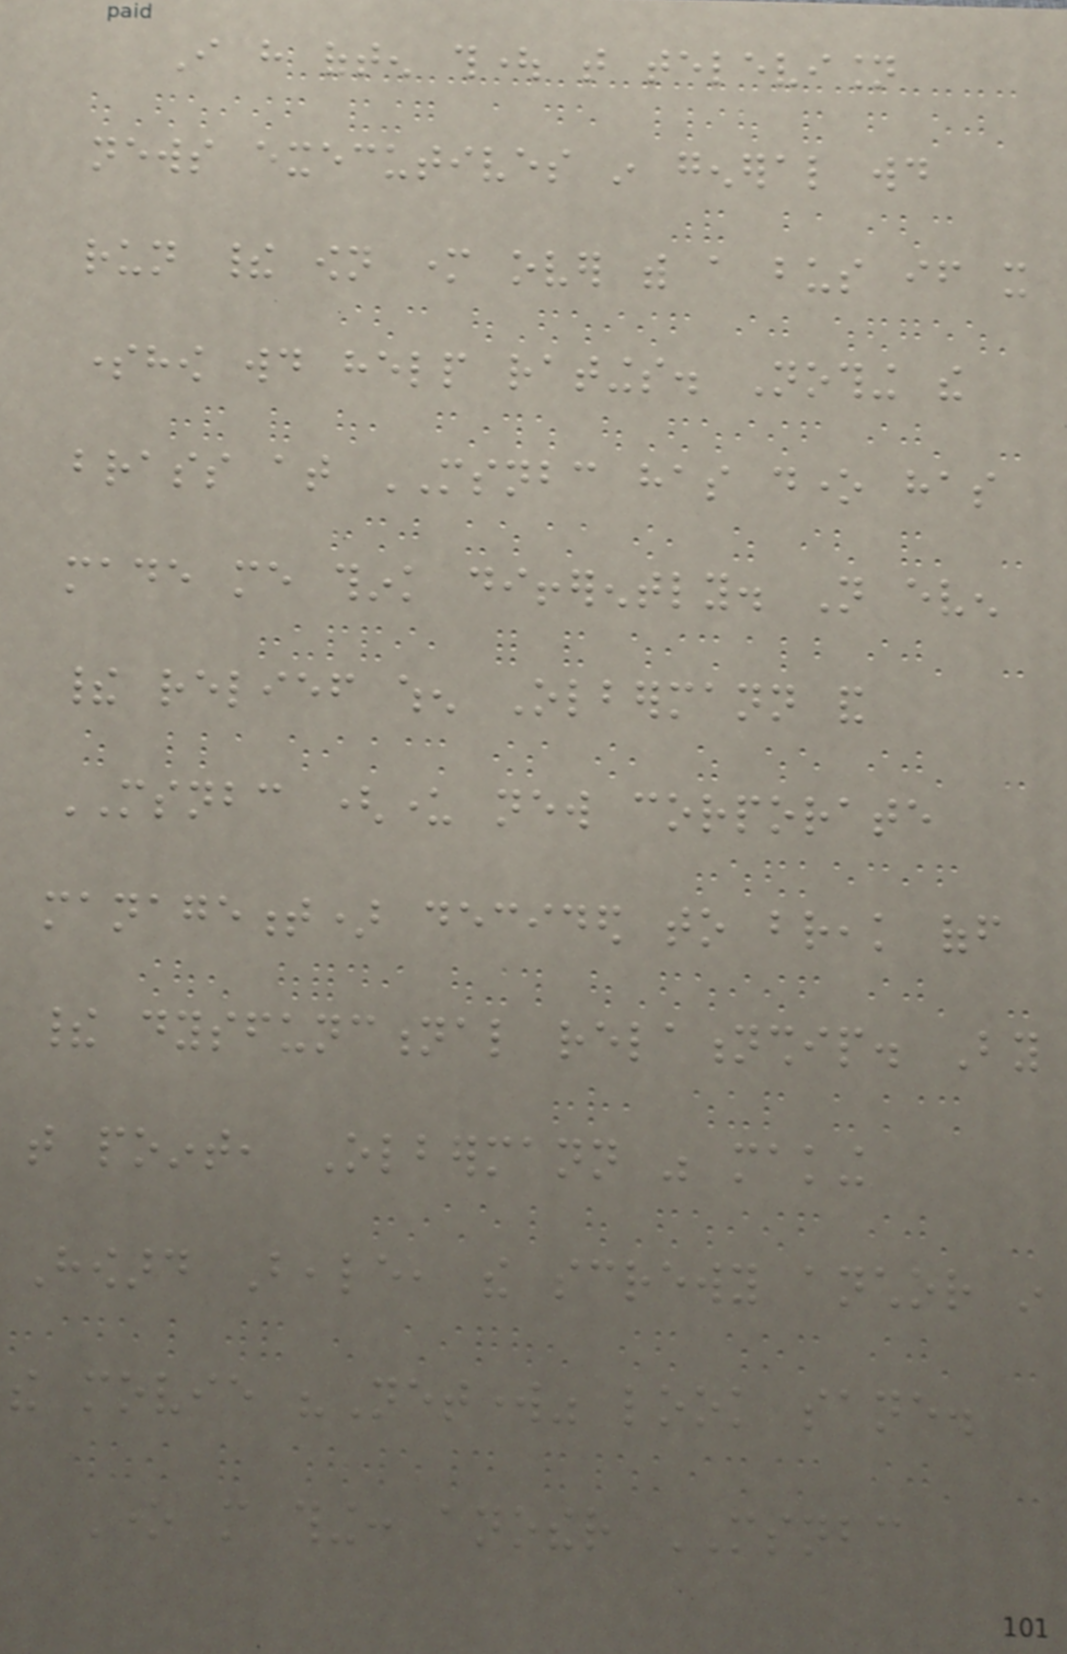I have often thought that television
news executives in general would
run their own mother over with a bus if it
somehow would help ratings. Nothing the
brass at MSNBC has done has
made me think differently. Not even
their relief when Olbermann and
MSNBC (under new corporate
management) decided to break off
their dysfunctional relationship. By
that point, Olbermann was making
Howard Beale, the screwy anchor in
the movie "Network" look sane.
One more thing: another MSNBC
